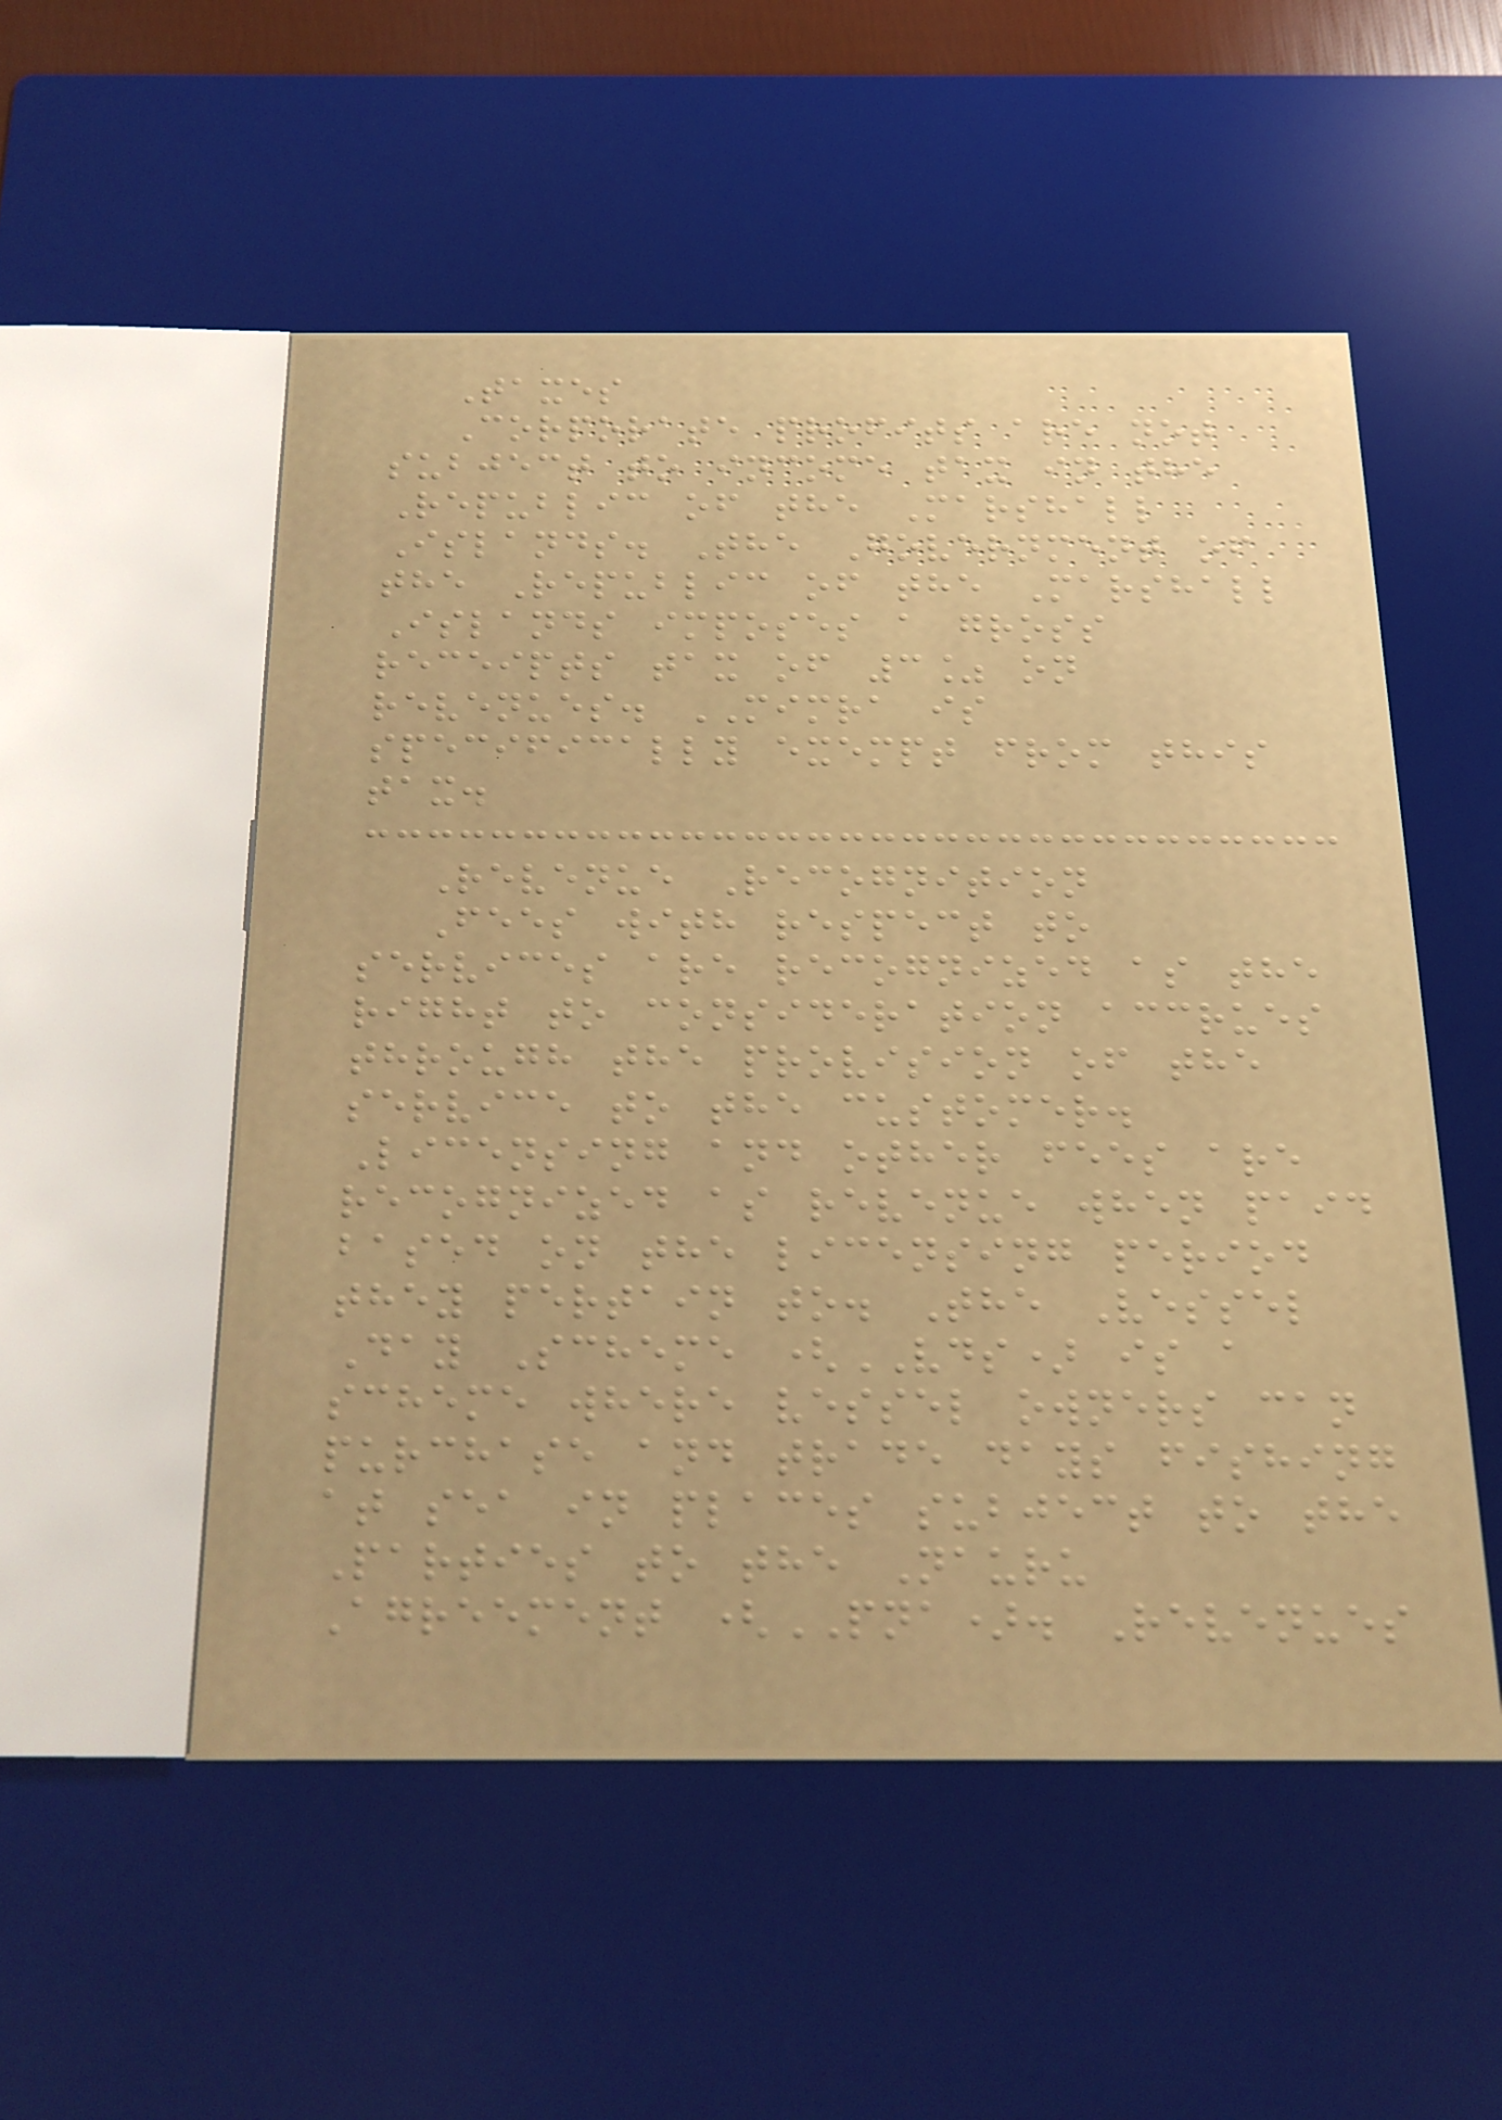Taxes
Corporate profits are not
subject to income tax in the
Republic of the Marshall
Islands. The Government of
the Republic of the Marshall
Islands imposes a gross
receipts tax of 3% on
revenues. MIMRA is
specifically exempt from this
tax.
Revenue Recognition
Fees with respect to
services are recognized as the
right to consideration accrues
through the provision of the
service to the customer.
Licensing and other fees are
recognized as revenue when paid
based on the licensing period
they pertain to. The Vessel
Day Scheme (VDS) is a
scheme where vessel owners can
purchase and trade days fishing
at sea in places subject to the
Parties to the Nauru
Agreement (PNA). Revenues
